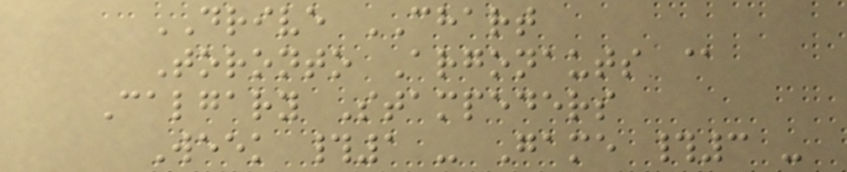DRIVE CHART
Toronto Argonauts @
Calgary Stampeders
Week #1 - Game #3 -
